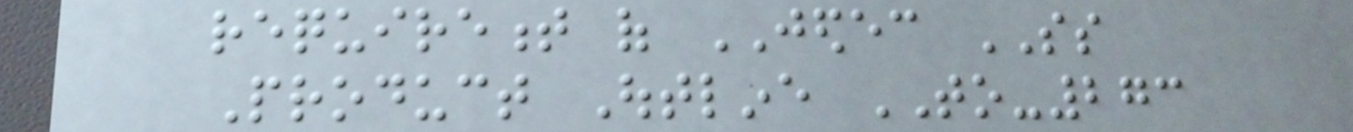requirement of JEDEC SS
Product Outline TO-273
